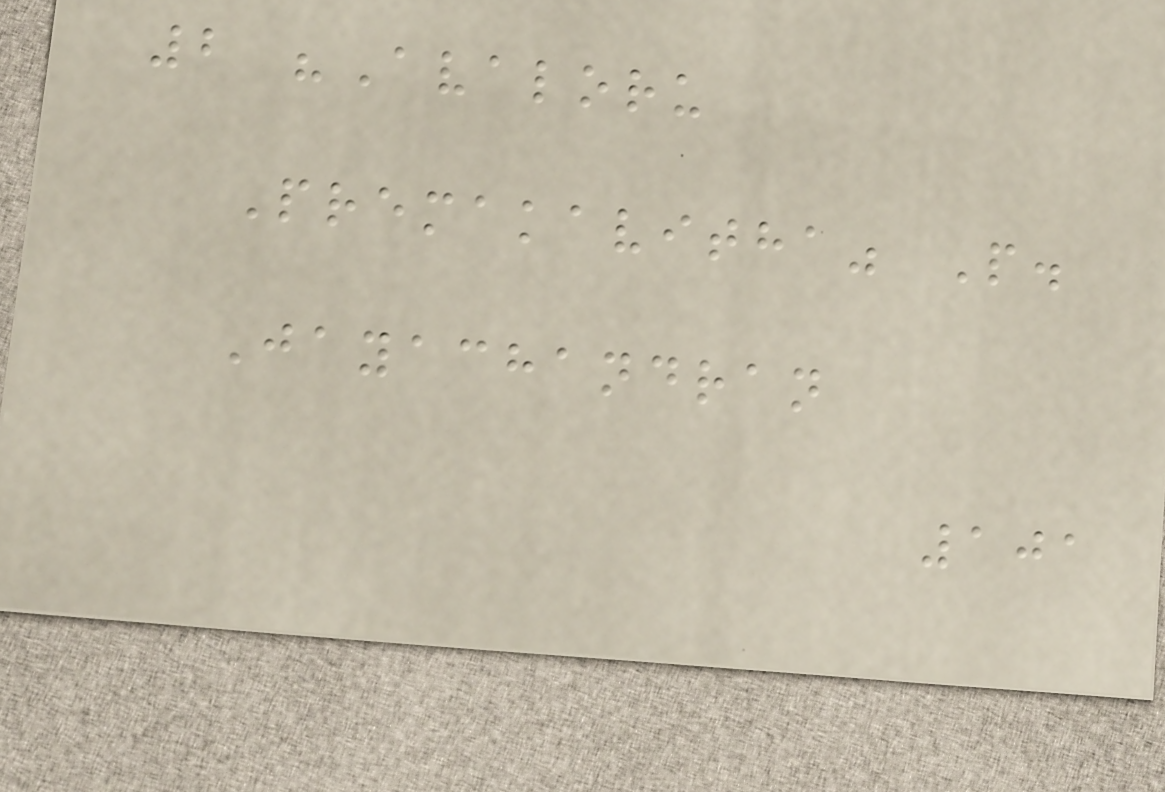2 "Avaloru
Premakavitha" P.
Jayachandran
101
